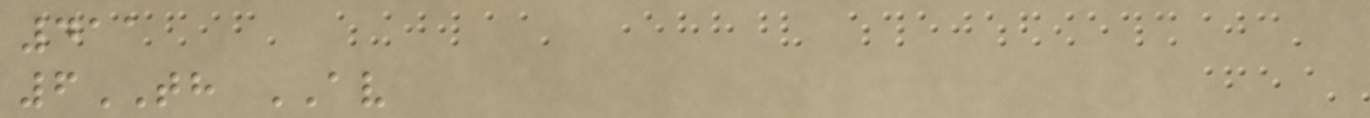411
6TH AV
